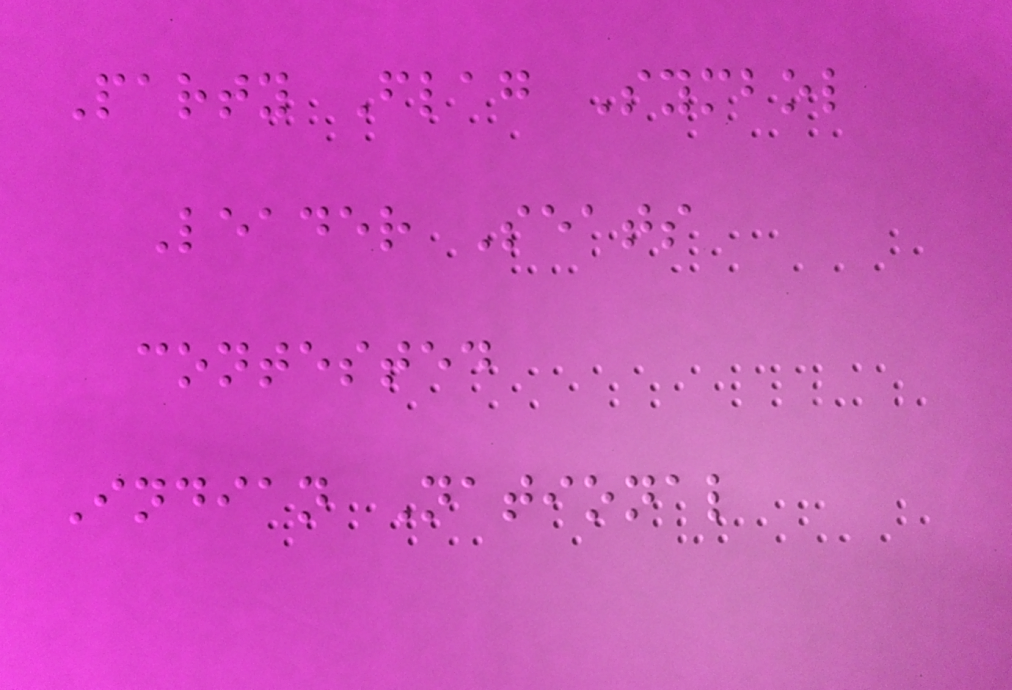Party Flag Symbol
Leader Seats
contested
Indian National
